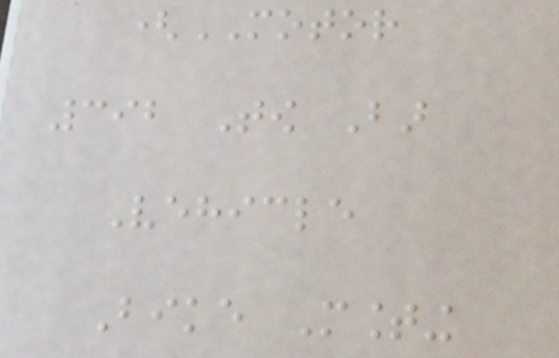(MOTOR
392 Tow Bar
Vehicle
Bike Mounting
